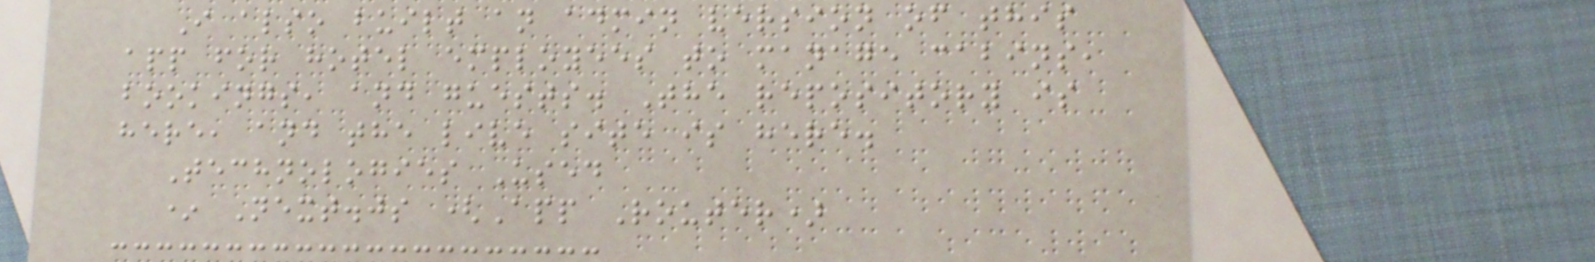I also built an admin version of this
app for hotel employees to manage cabins,
bookings, and guests. The repository is
here, and the live site is here.
Technologies Used
* Next.js (App Router)
